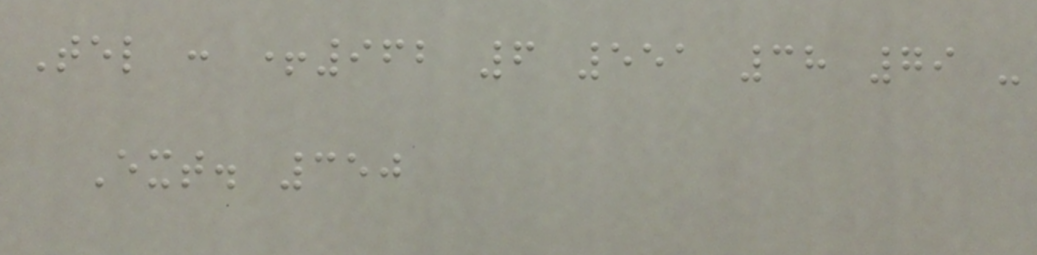Tel : +962 6 551 38 79 -
Ext. 350
